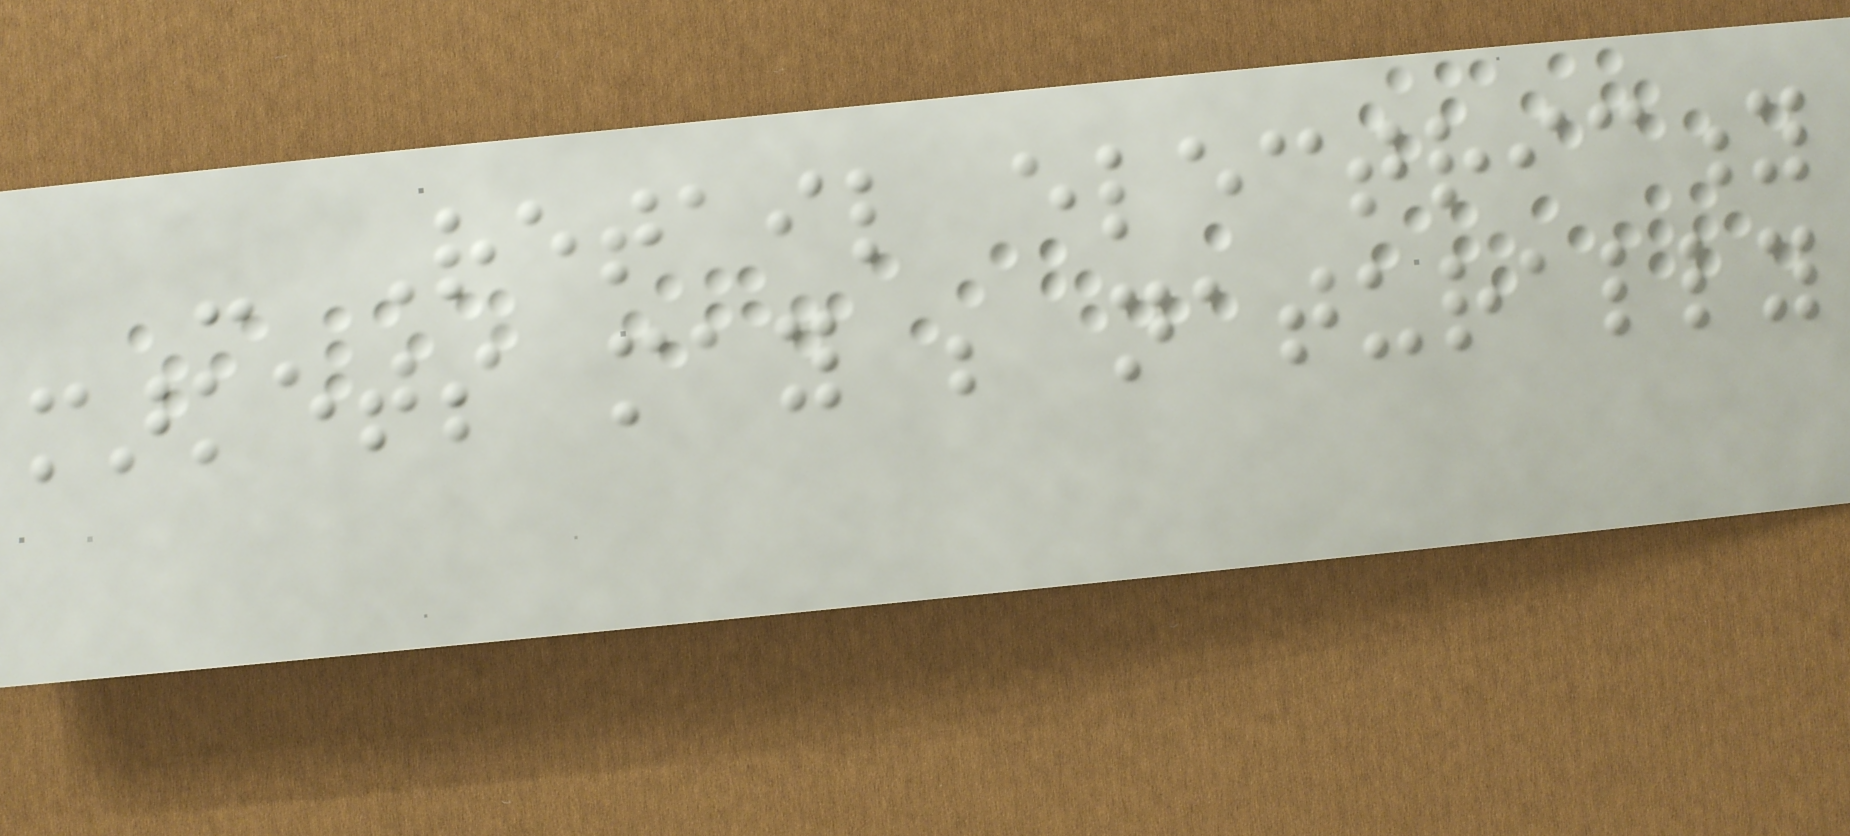- Retail electricity
markets may be naturally
